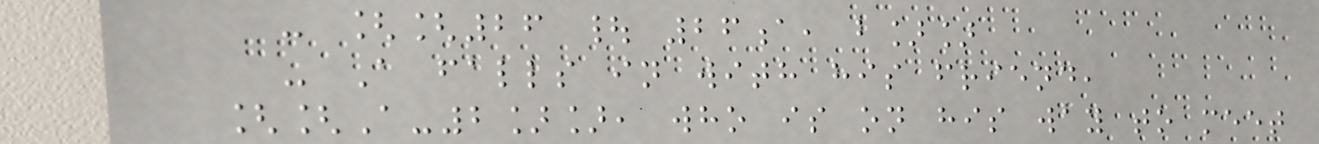- [[26 | 26a, b]]
- A falls in with his friend,
[[A-2]], who is on his way to meet
